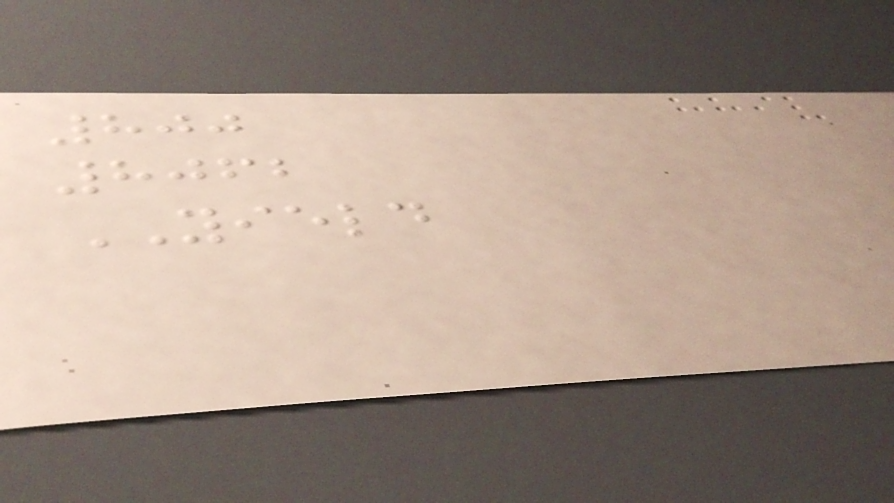800
8062
YIELD
